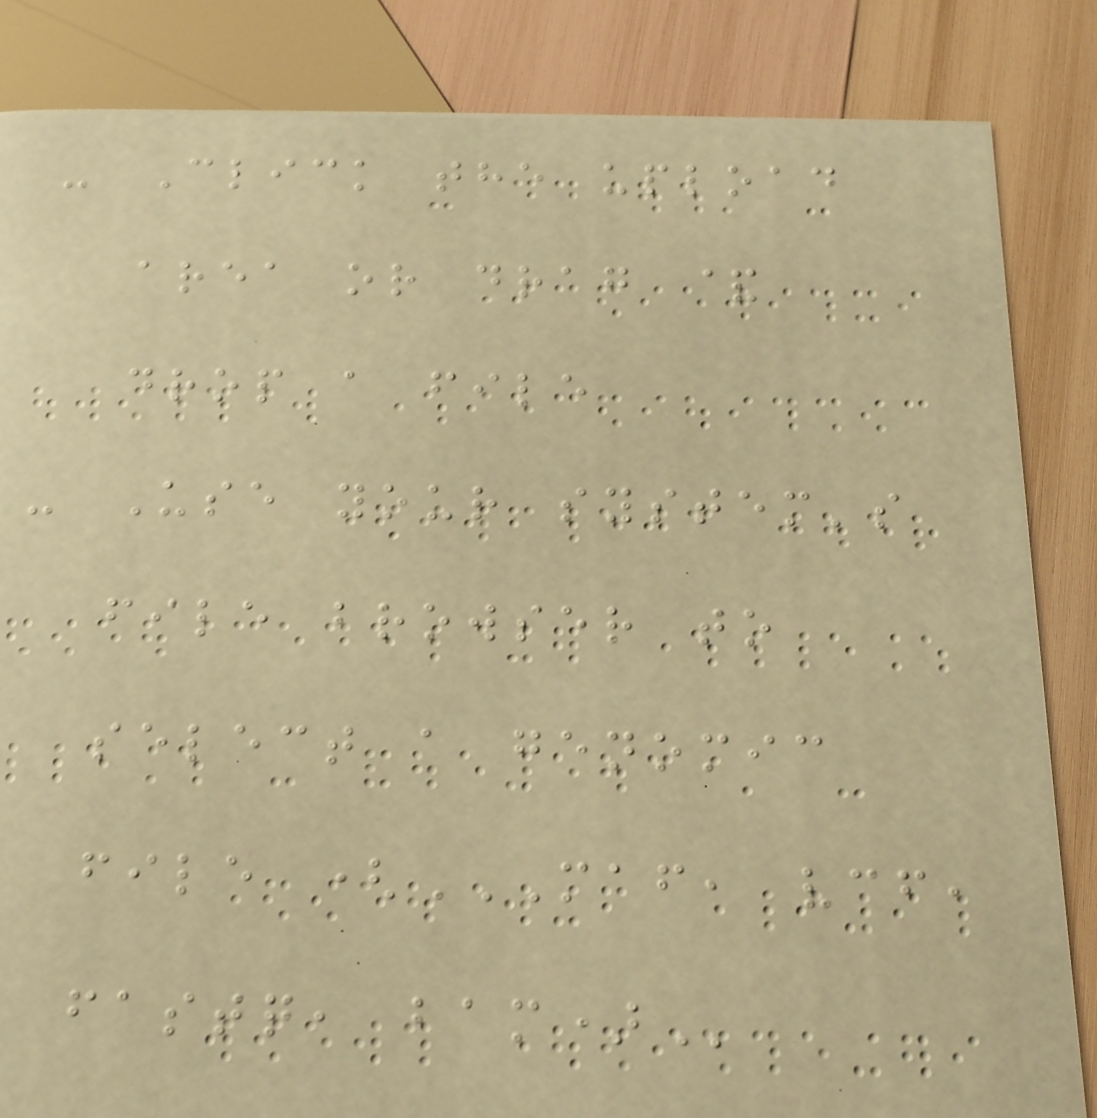- Click the upload
area or drag &
drop a file
- Use your system's
file browser to
select a genomic
file (MAF, VCF,
FASTQ, BAM)
